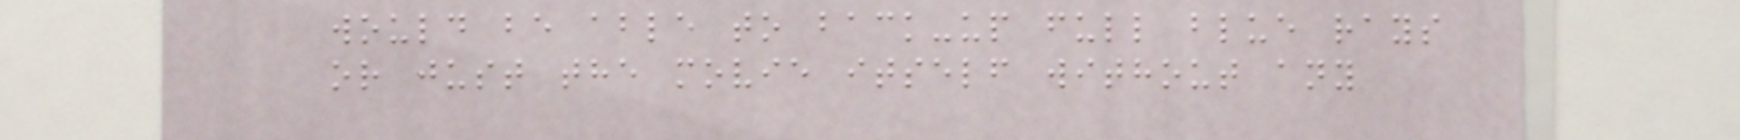would be able to back-up full blue rays
or just the movie itself without any
